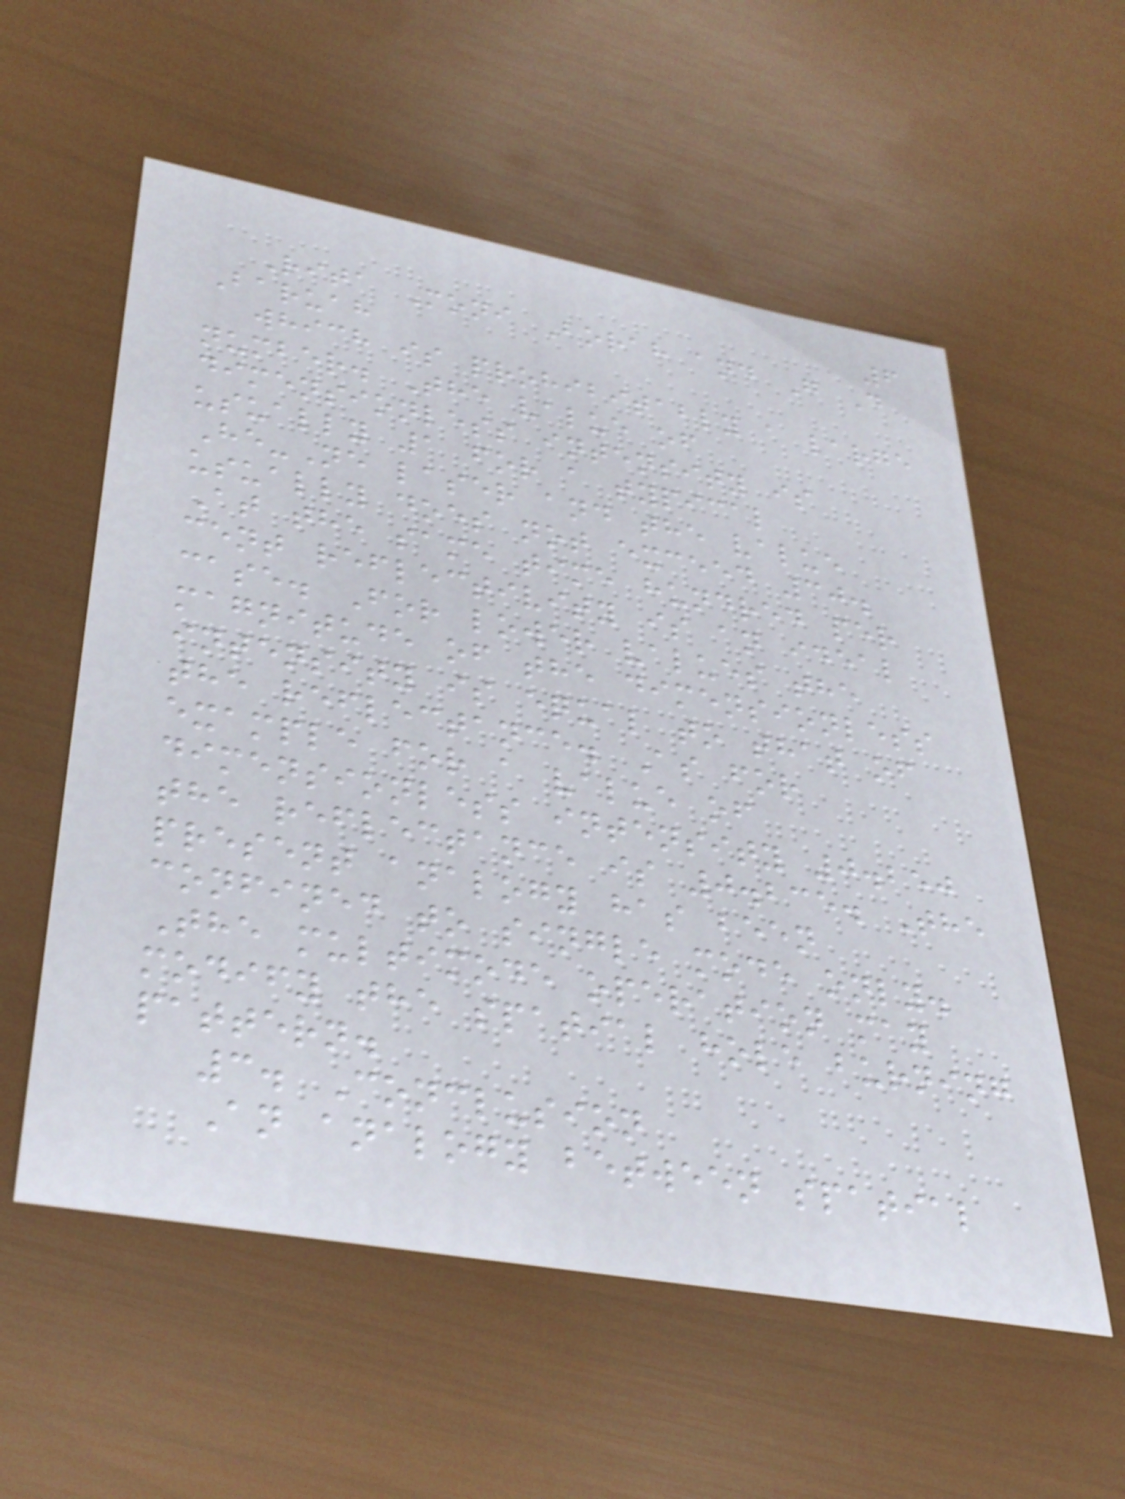6
Rita Moni Borah and G D
Baruah
which is prohibitably a large
number. The value of
dimensionless intensity is
usually 1 for a typical
He-Ne laser and the value
usually does not exceed 30.
At the same time hundred per
cent reflectivity is an ideal
case. For lower values the
magnitude of the dimensionless
intensity is equal to that of
the reflectance. As for
example for a value of
dimensionless intensity 0.250
the reflectance is 0.235. The
present analogy has been
confined to single mode only.
The multimode operation may
modify the spatial hole burning
pattern.
3. Conclusion
An analogy between spatial
